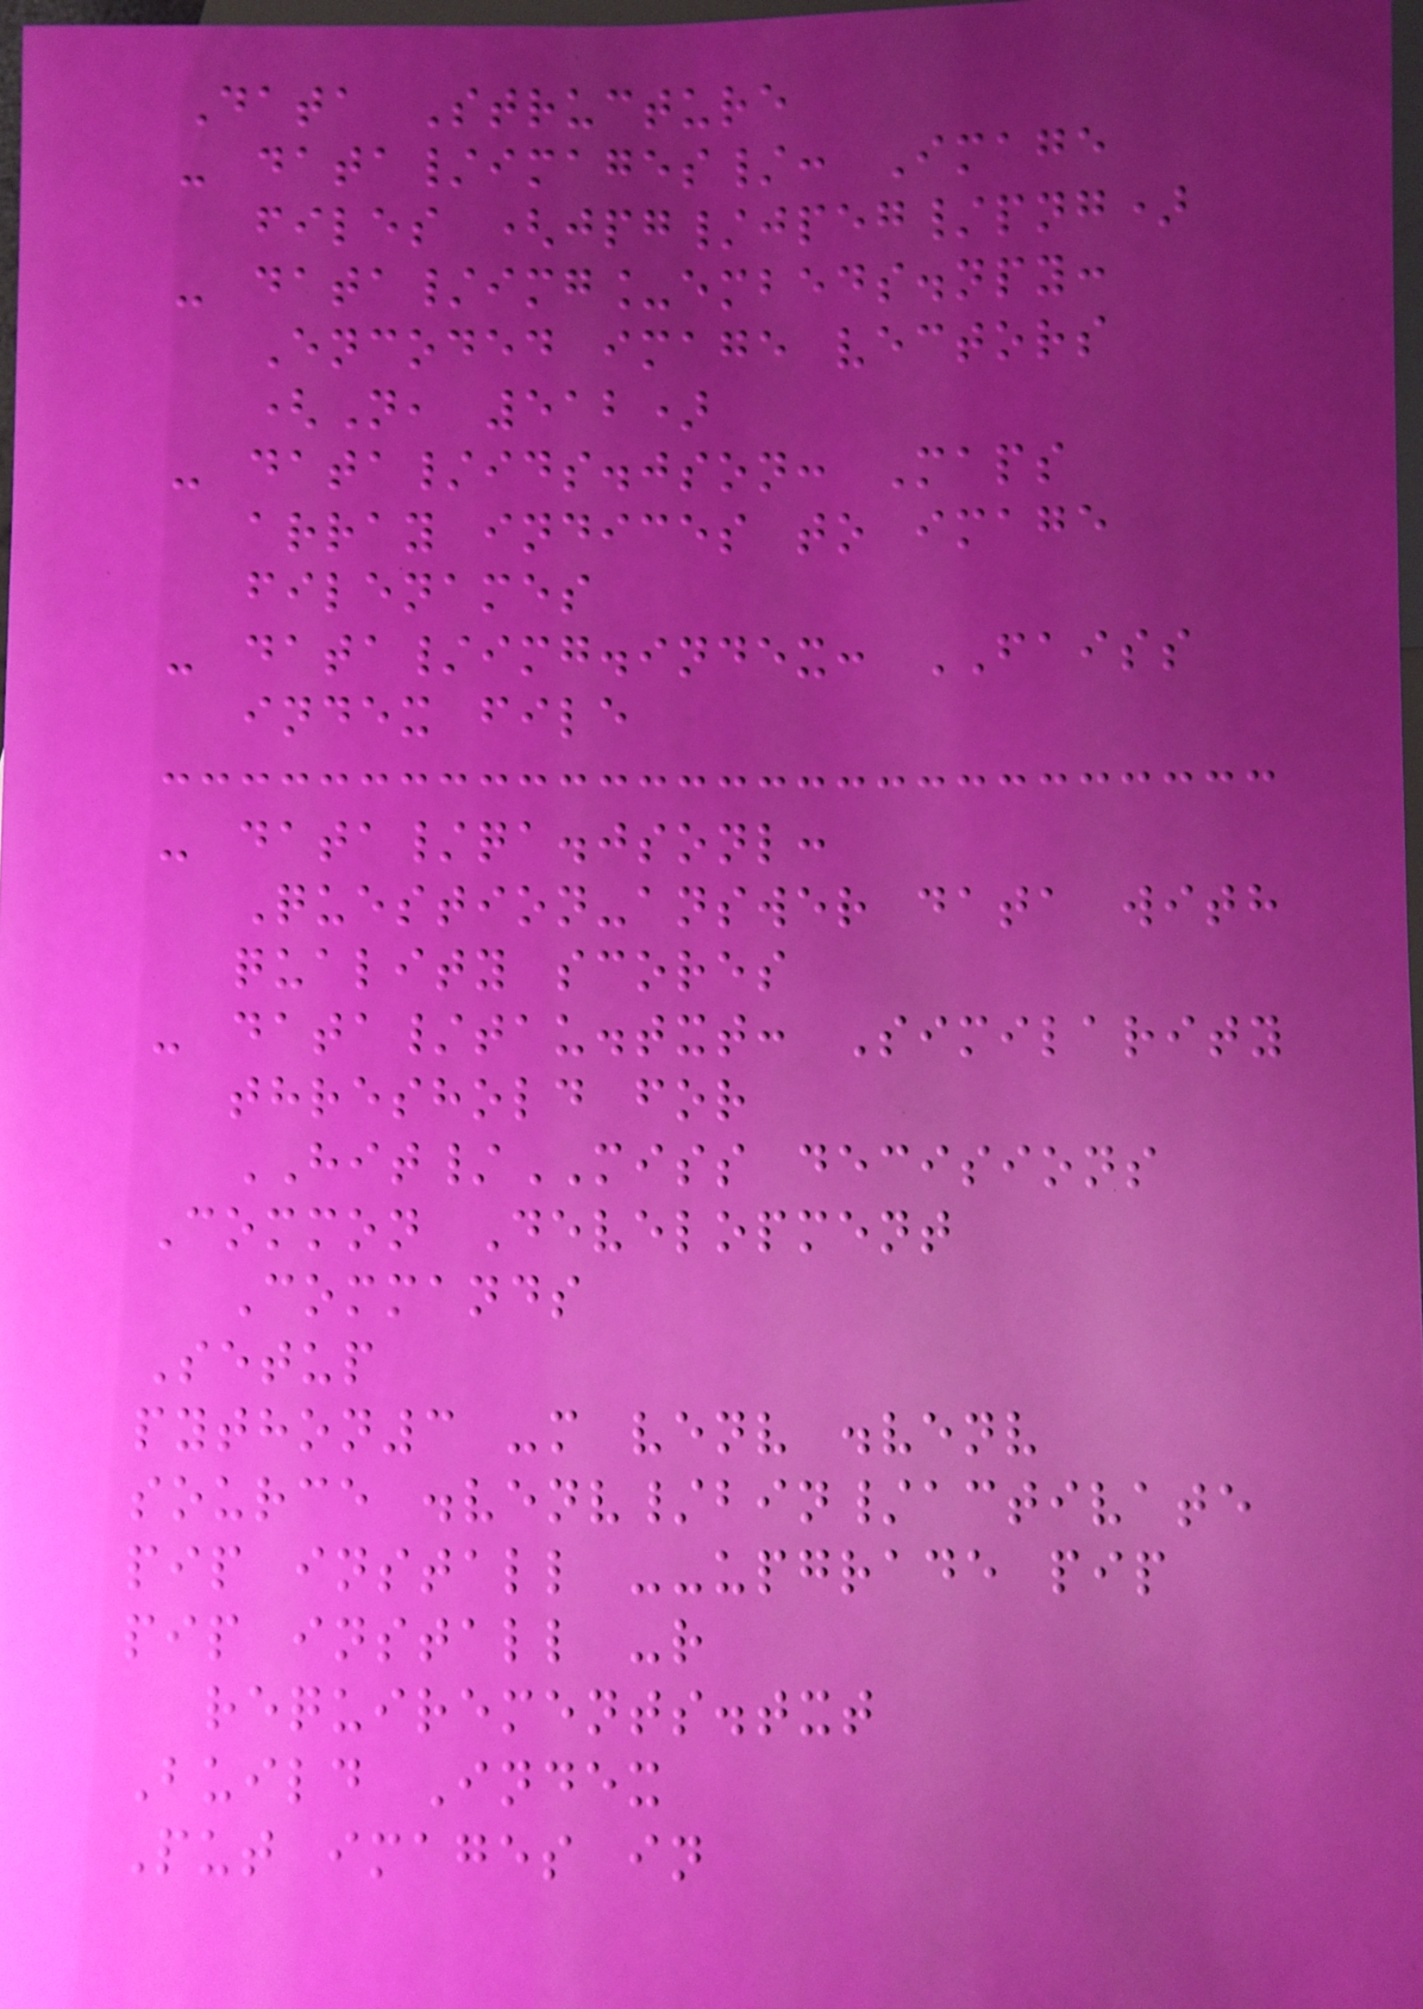Data Structure
- data/images/: Image
files (jpg/jpeg/png)
- data/img_embeds.npy:
Encoded image vectors
(N, 512)
- data/ids.json: Maps
array indices to image
filenames
- data/img.index: FAISS
index file
- data/qa.jsonl:
Question-answer data with
quality scores
- data/tau.txt: Similarity
threshold for
HIT/MISS decisions
Common Development
Commands
Setup
python3 -m venv .venv
source .venv/bin/activate
pip install --upgrade pip
pip install -r
requirements.txt
Build Index
Put images in
